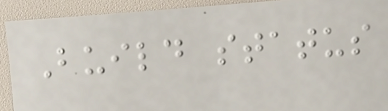Build status
